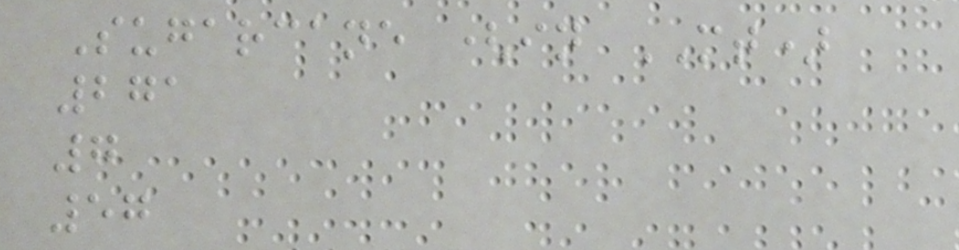Sugarcane (in MT)
271
7
57
